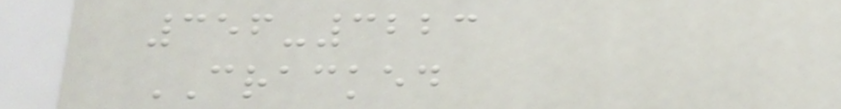356-3223
CRACKED
